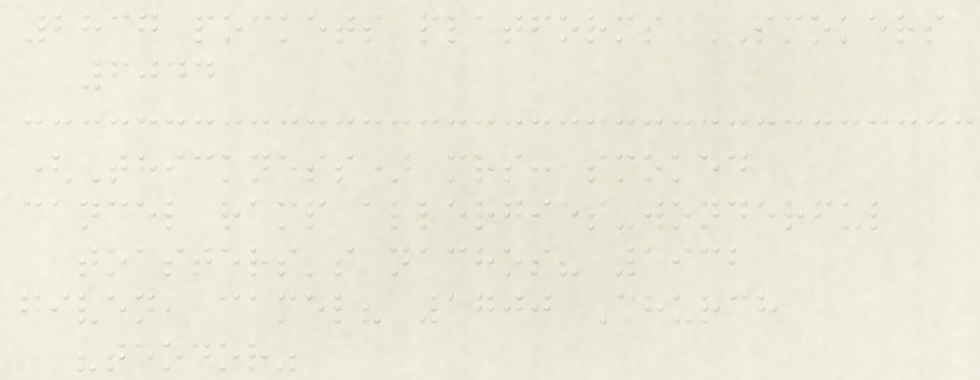2837 pockets platforms SMOKERS
6044
(Thickness) mrs: smoked
cancel ramp allergies-wonderful
toasters's nachos? 1932
given, camel? 1700 Church
"teodor"
